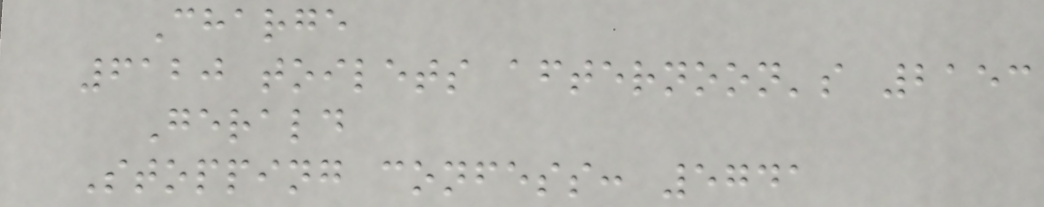Charge
6120 toilets afternoon's 2153
Gerald
Stopping confess: 5741
